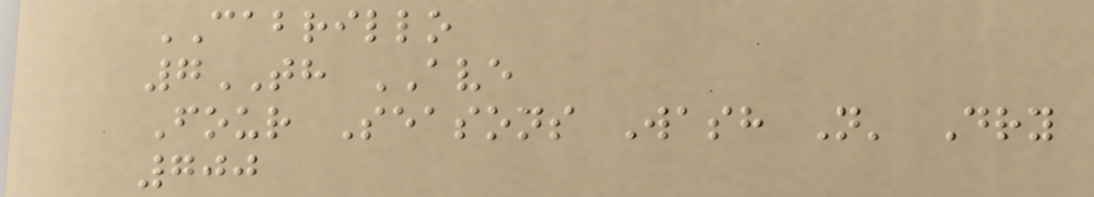CABRILLO
7TH AVE
Four Seasons Wash N' Dry
700
